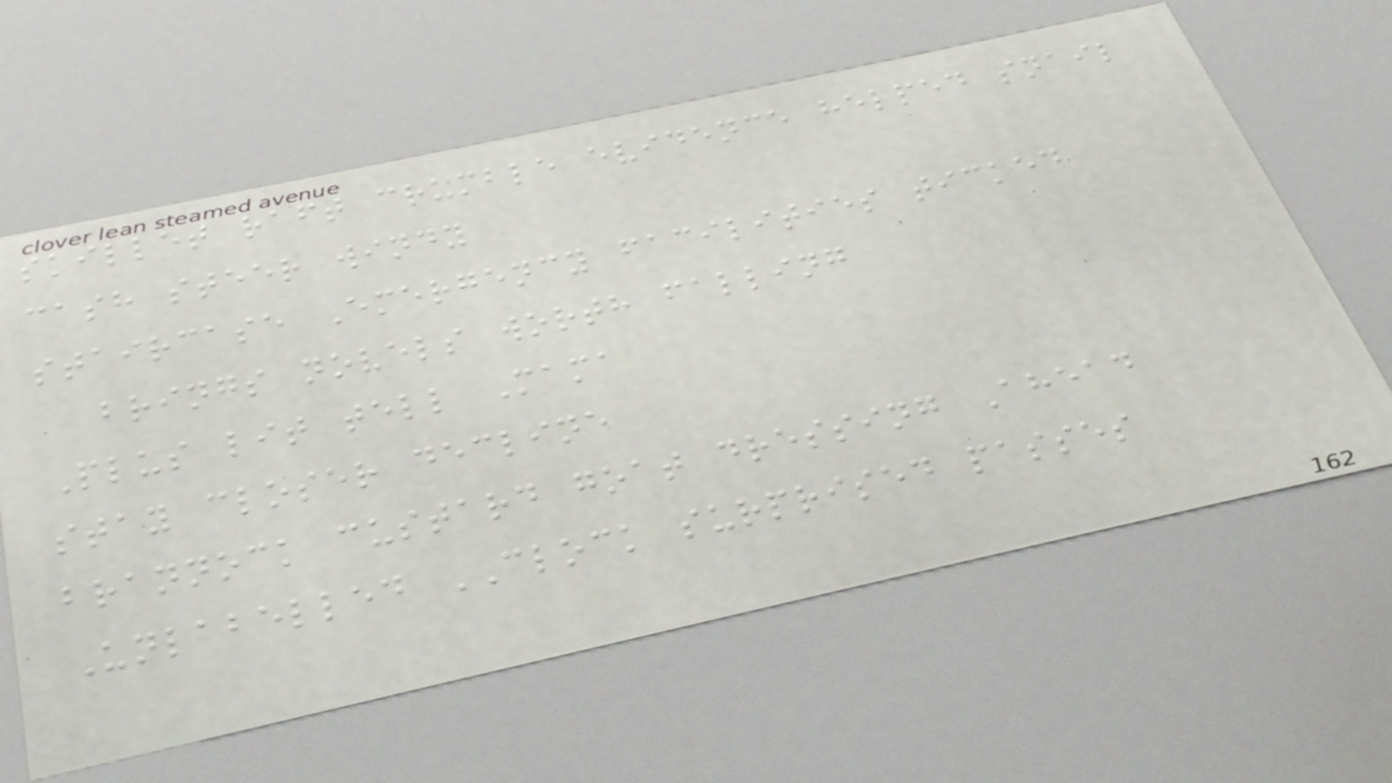skillet raft crumble evidence helped snail
cash steer windy
staircase Emergency facilities ticked
brings novels worth falling
Plus lit tell Mama
stay closer decline
brannock custard goat dressing Ahead
Unlabelled CLOCK surprised passes
